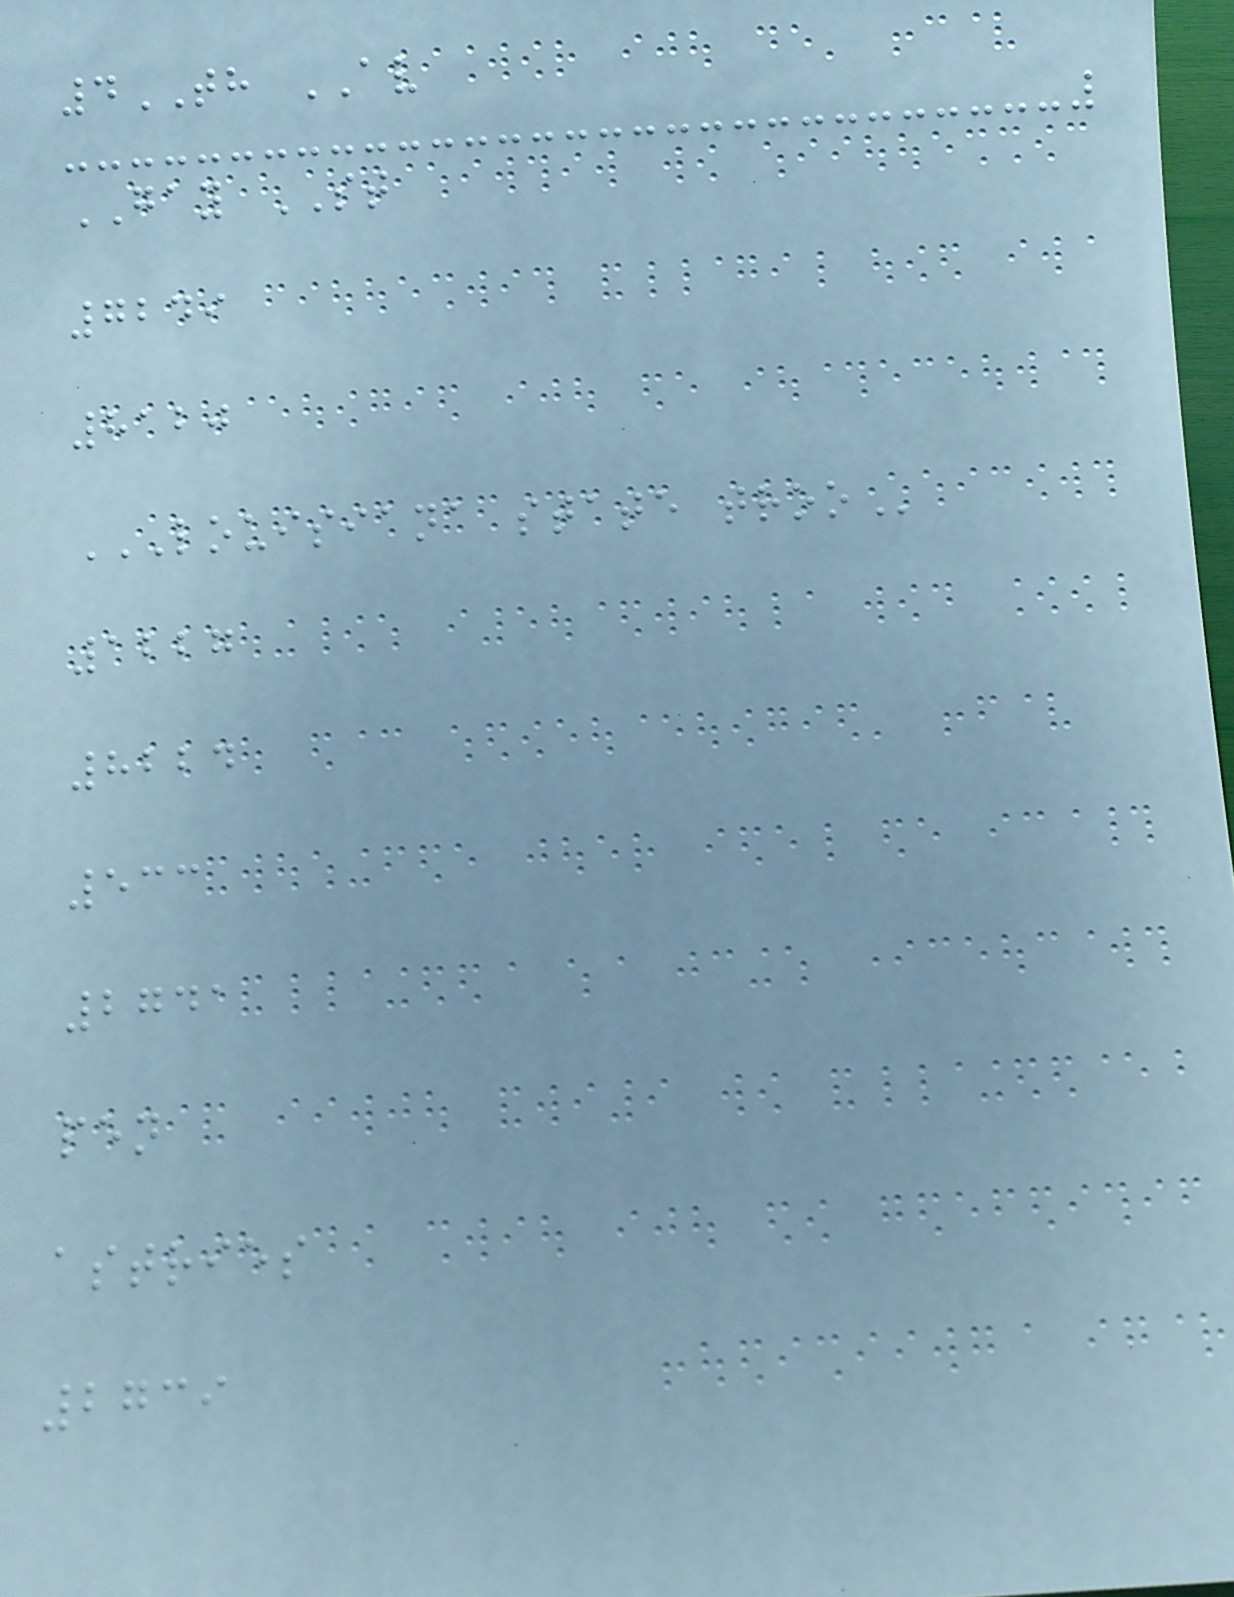4TH AV
GAY ST
7249
8120
LOUISIANA STATE TROO
1227
8224
533
2741
pen
astries
2739
